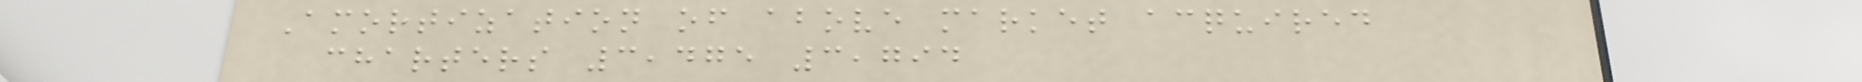Amortization of above market acquired
charters 3,475 3,794
